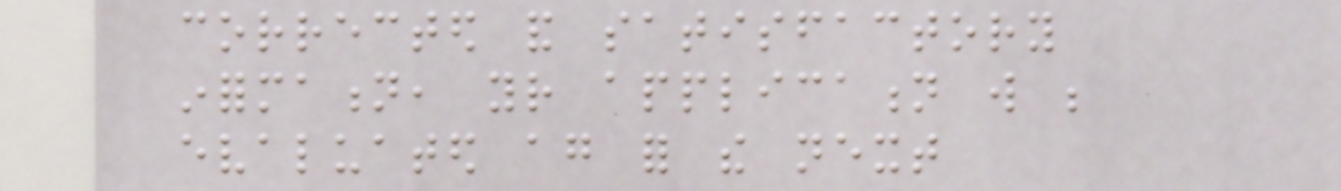corrected and satisfactory
information, your application will be
evaluated again for the next
